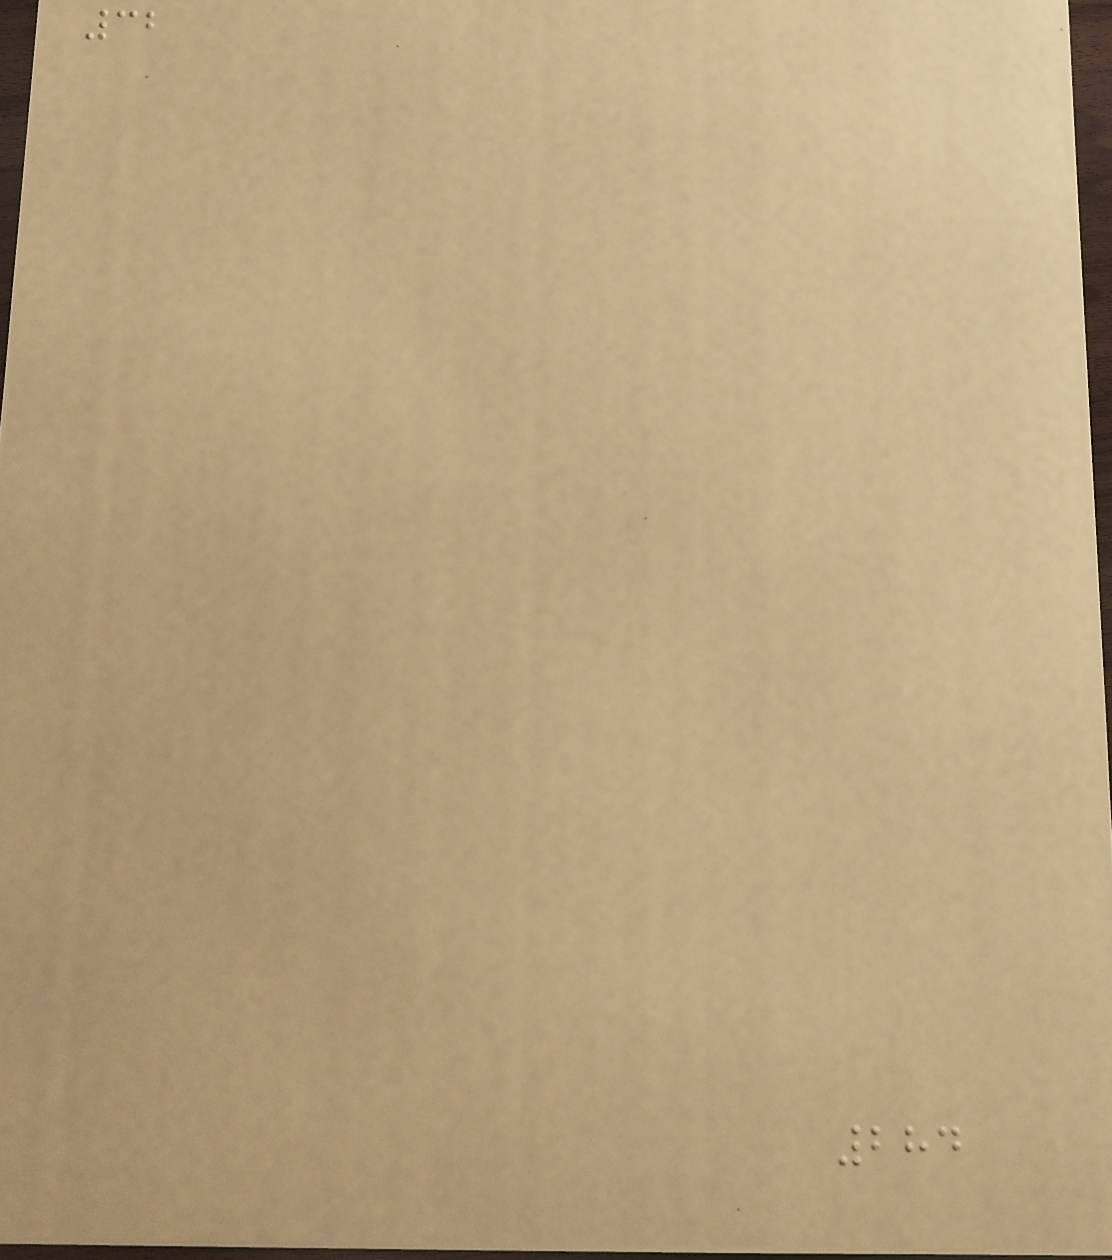32
284
